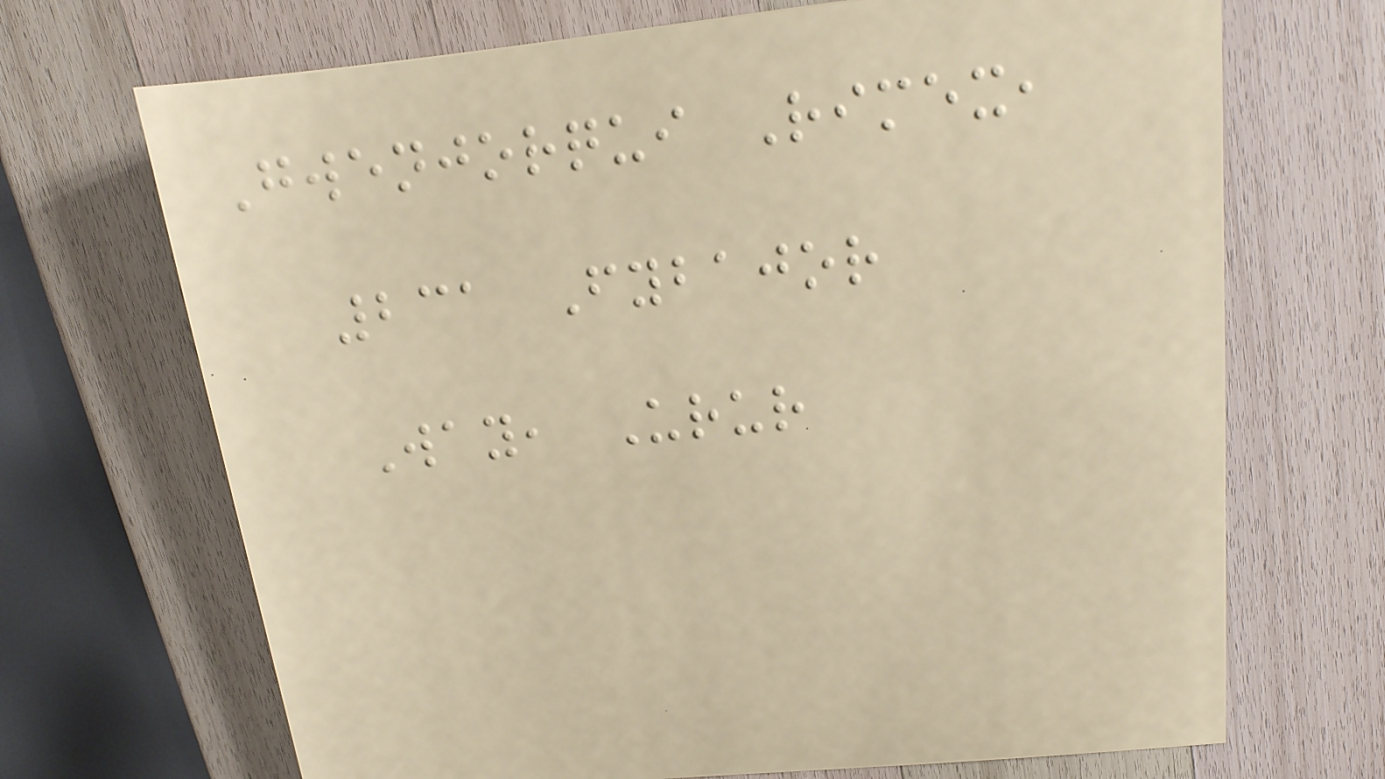Gwenjorqui Rimex,
231 Fybajor
Way, Urur
